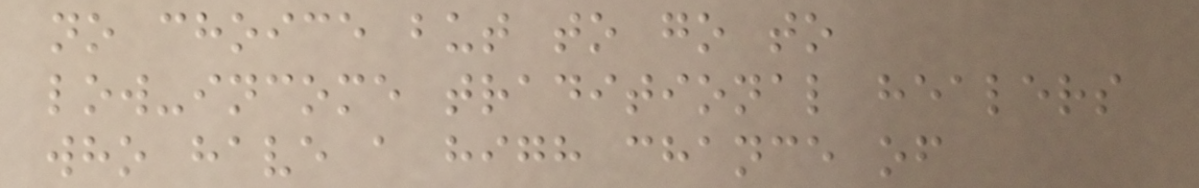no choice but to go to
low-income traditional healers
who have a high chance of
